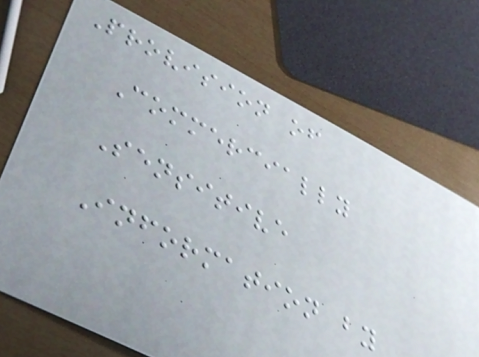Provision of
Commercially
Sensitive
Information by
